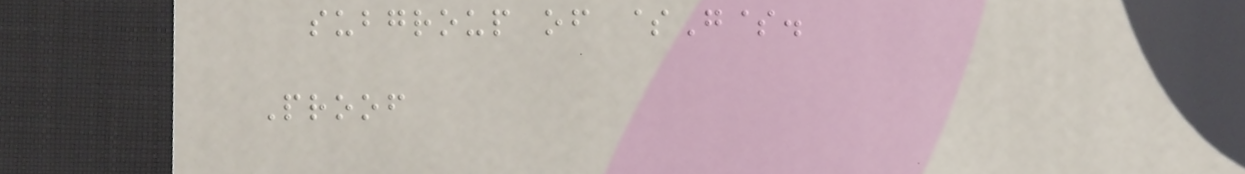subgroup of $G$.
Proof
